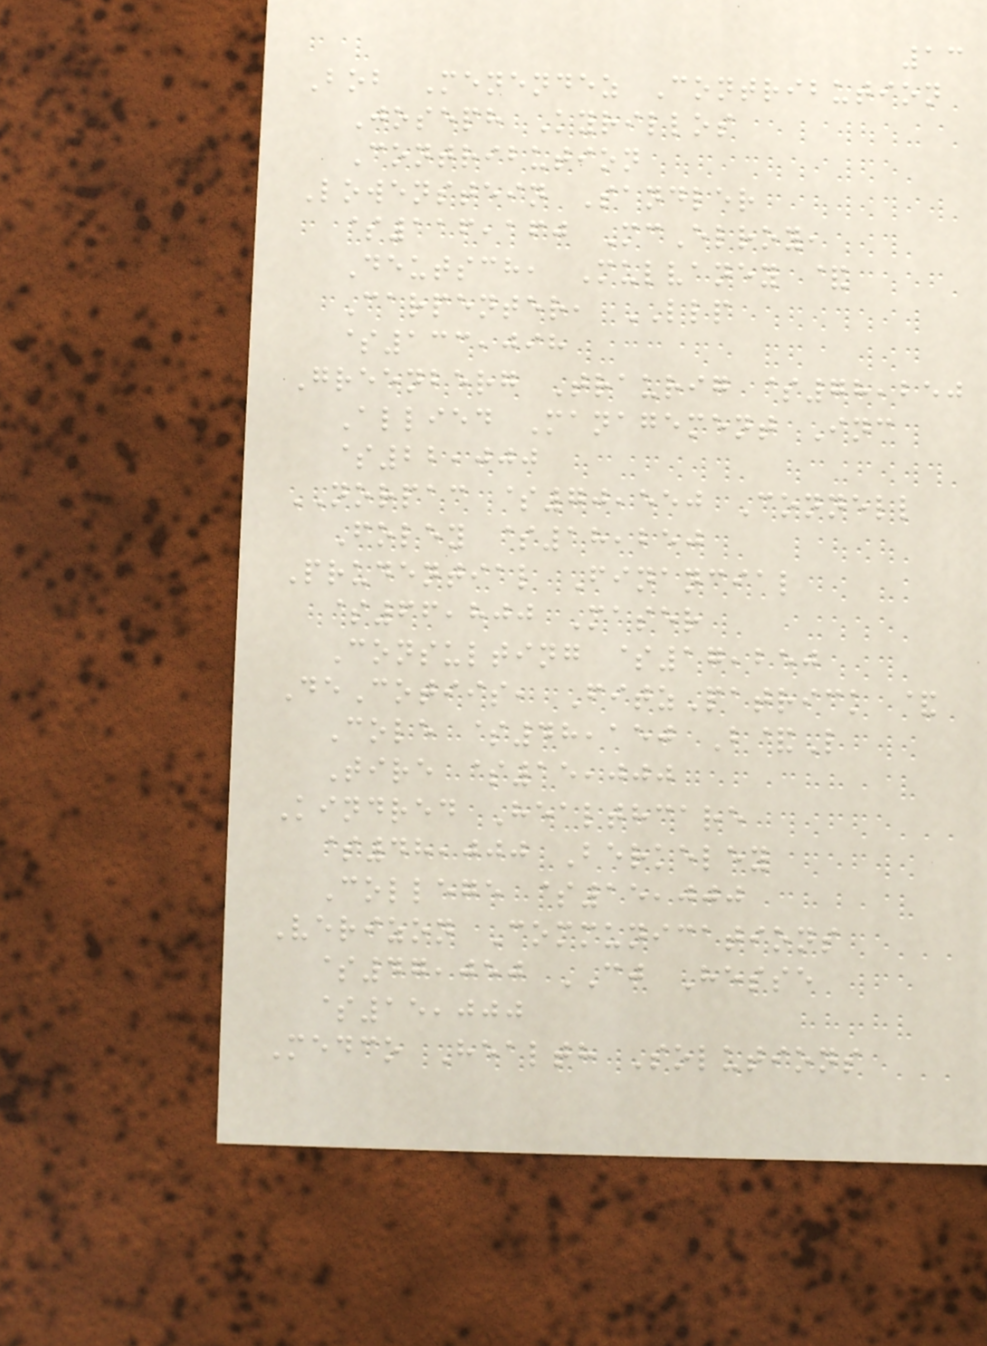13
Bob Menendez Contribution
Joseph Kyrillos
Contribution
Lowenstein Sandler
$116,160 McElroy,
Deutsch, Mulvaney &
Carpenter, LLP
$133,098
Greenberg Traurig $78,250
Allied Management Inc
$22,000
NORPAC $70,550 Connell
Foley $18,250
Prudential Financial
$66,800 Maser
Consulting $17,250
DeCotiis, FitzPatrick &
Cole $48,150 B&L
Tire $15,000
Kindred Healthcare
$48,000 Berkeley
College $15,000
Verizon Communications
$47,050 CJ Hesse
$15,000
Medco Health Solutions
